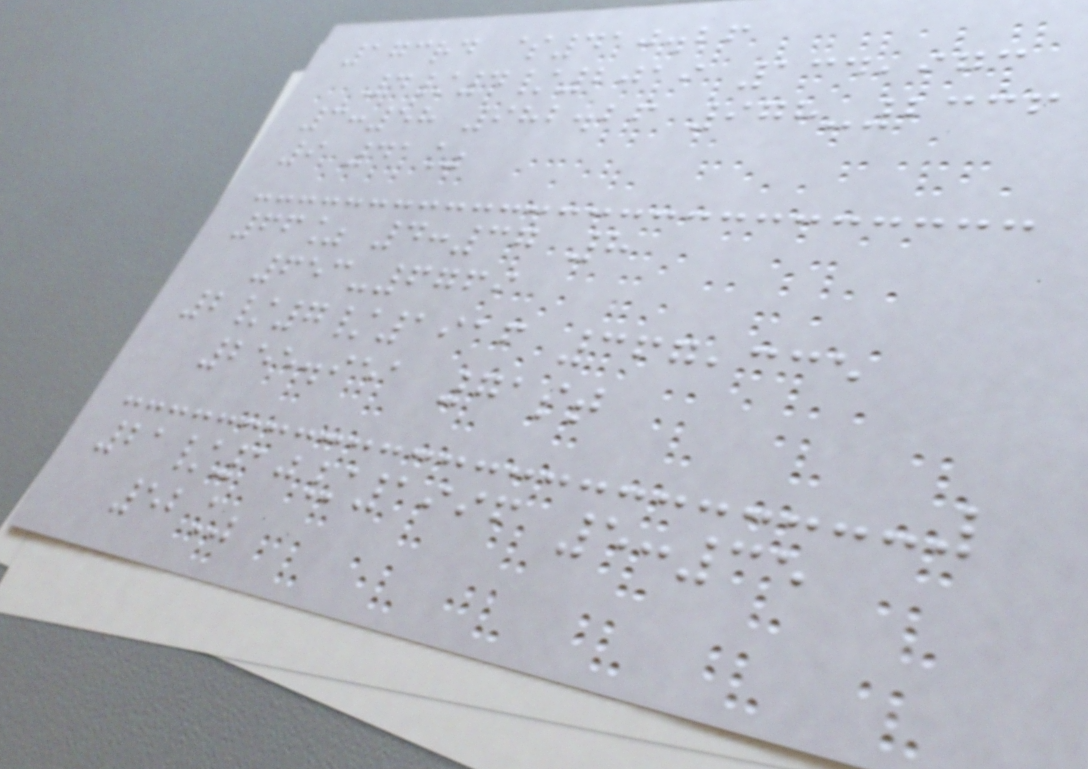173rd $410.26
4/4/2019 134,973
3:58 982.26 978-2336
9 41%
66% 4:37 8
653-6769
2/7/1916 367,335
255.951 71st
21/10/1996 5:35
52%
